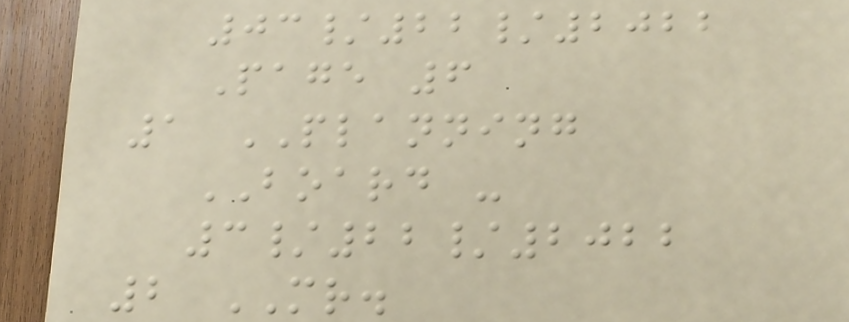03/22/2022
Page 6
1 PLANNING
BOARD -
3/22/2022
2 MR.
